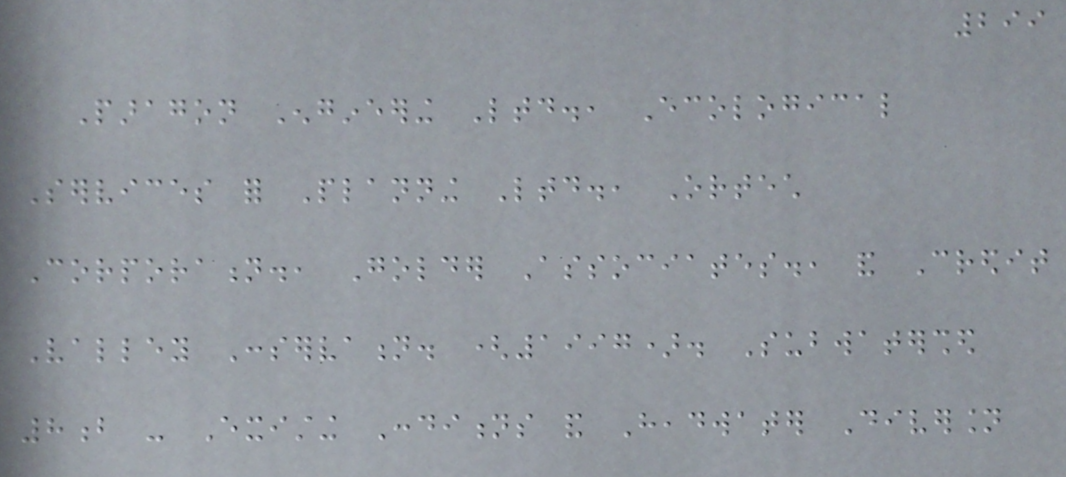299
Paragon Engineering Ltd., Ecological
Services for Planning Ltd., Ortech
Corporation., Golder Associates., and Credit
Valley Conservation. (1997). Subwatershed
8b - Existing Conditions and Headwater Diversion
